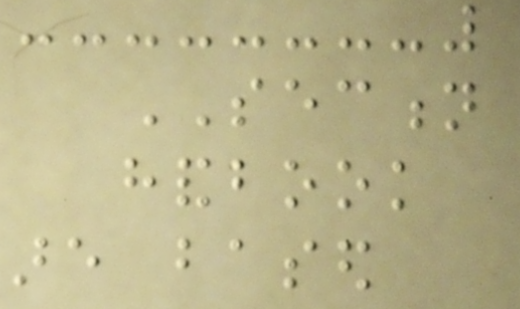SECTION
handbook
are based
